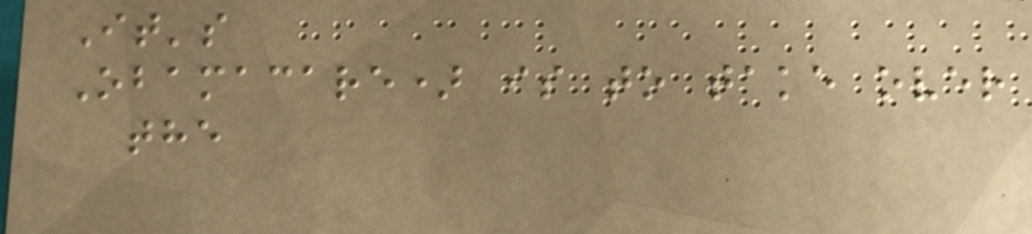It's
Obamacare) is to take over
the
